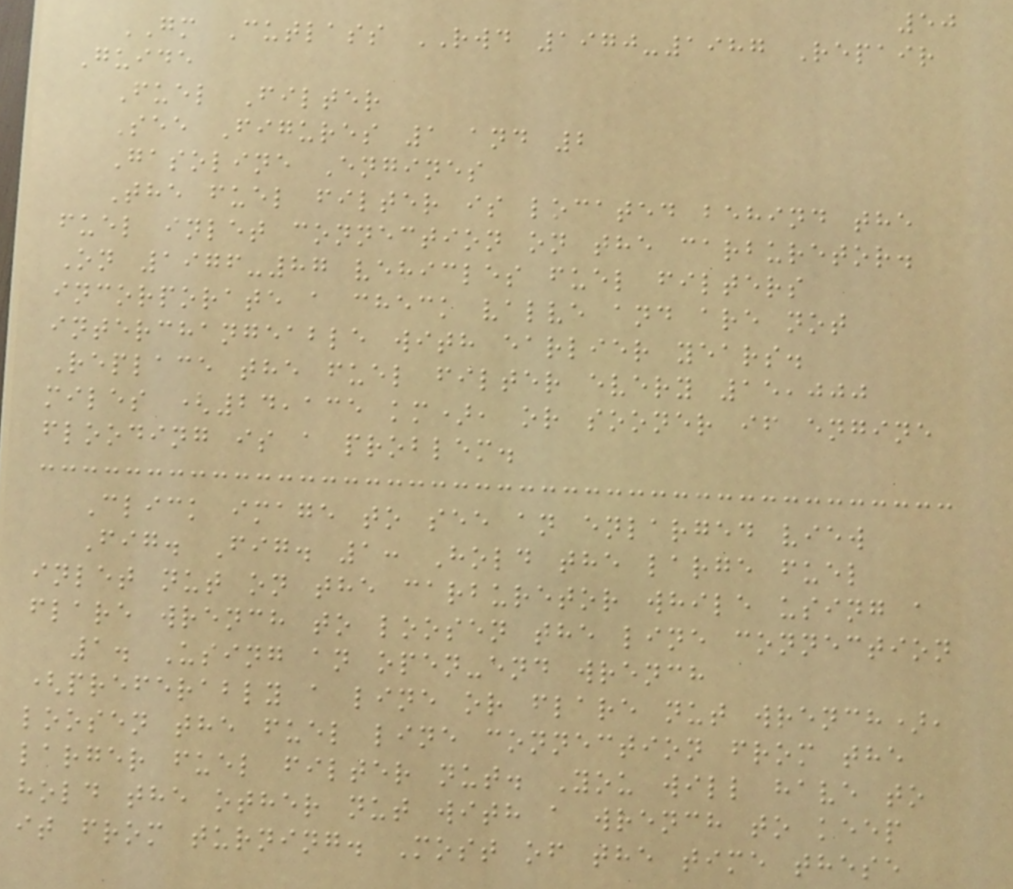50
GM Cutlass RWD 1970-1987 Repair
Guide
Fuel Filter
See Figures 1 and 2
Gasoline Engines
The fuel filter is located behind the
fuel inlet connection on the carburetor.
On 1976-87 vehicles fuel filters
incorporate a check valve and are not
interchangeable with earlier years.
Replace the fuel filter every 15,000
miles (24,135 km), or sooner if engine
flooding is a problem.
Click image to see an enlarged view
Fig. Fig. 1: Hold the large fuel
inlet nut on the carburetor while using a
flare wrench to loosen the line connection
1. Using an open-end wrench
(preferably a line or flare nut wrench),
loosen the fuel line connection from the
larger fuel filter nut. You will have to
hold the other nut with a wrench to keep
it from turning. Most of the time these
